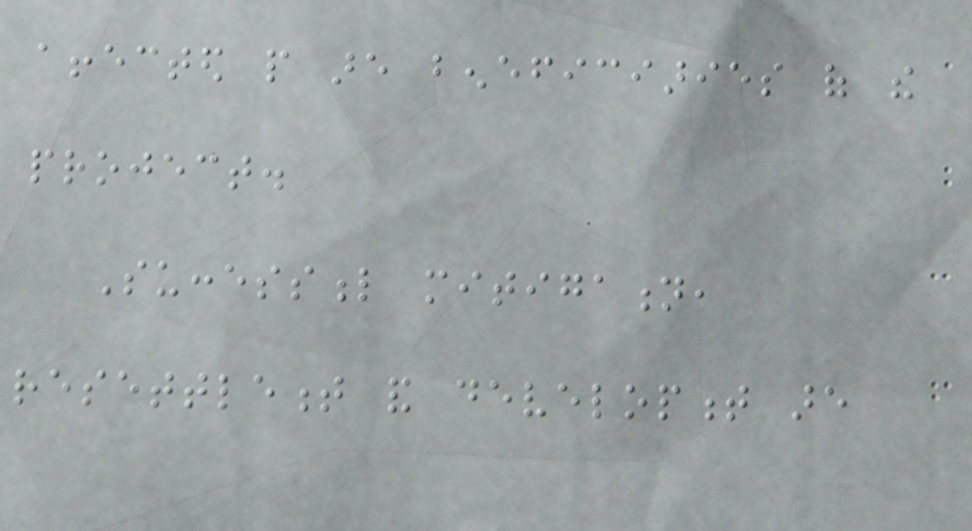affected people are beneficiaries of the
project.
Successful mitigation,
resettlement and development are
